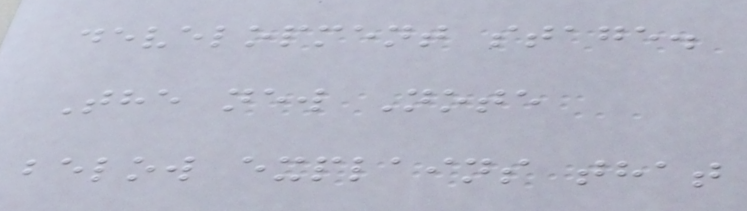development stage.
The new Note
below explains that
